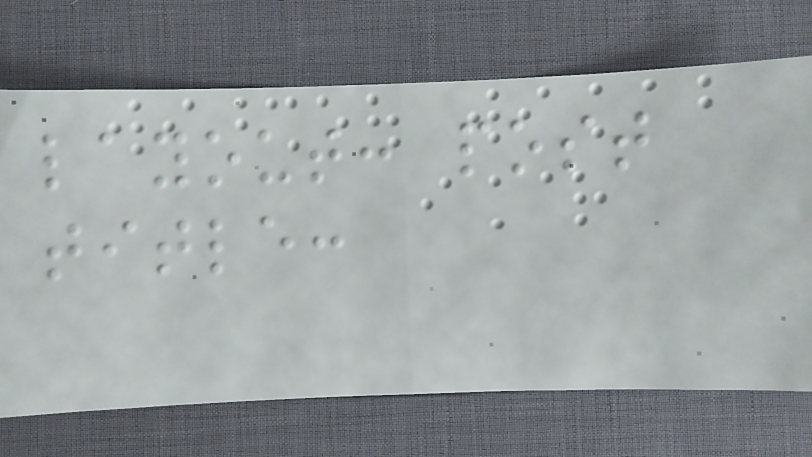layout: post
title:
